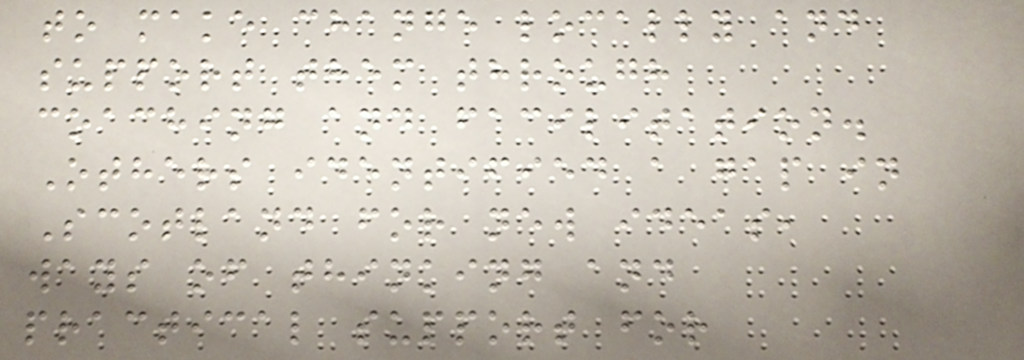to make change locally and
support them through
coaching and facilitation.
Others identified a gap in
Scotland for new ideas,
ways of thinking and
practical support for
